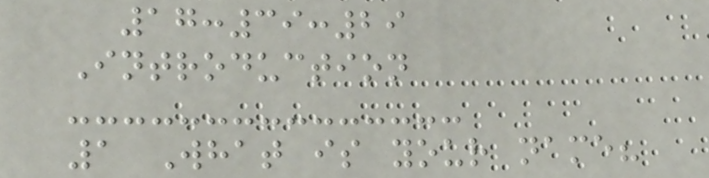17:39:29
Introduction
1 What is your name?
